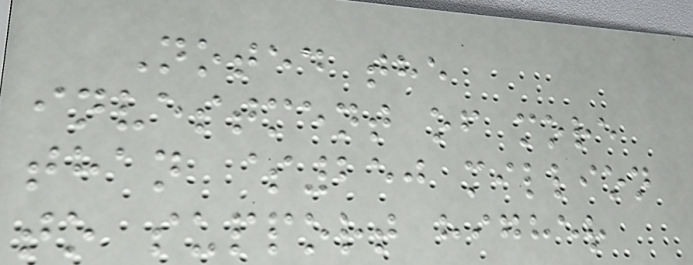Noted the
investment of more
than $250 million
to support higher
